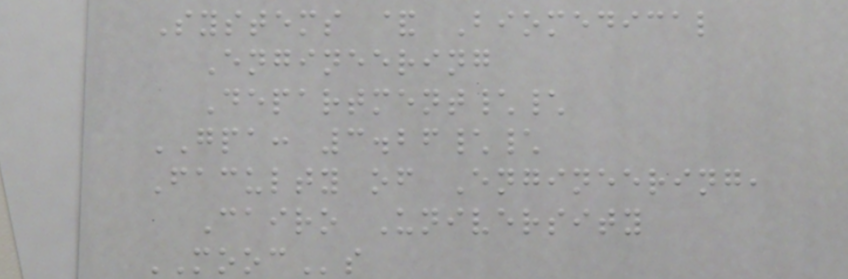Systems & Biomedical
Engineering
Department\\
GPA: 3.26\\
Faculty of Engineering,
Cairo University
MOOCs
